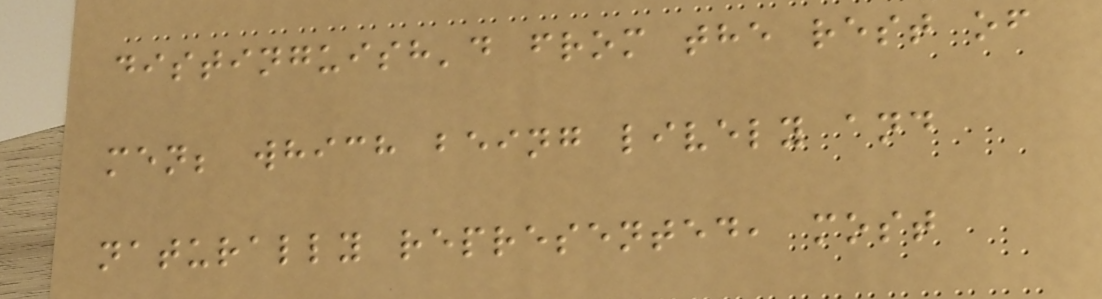distinguish'd from the rest of
men; which being lively and
naturally represented, most
